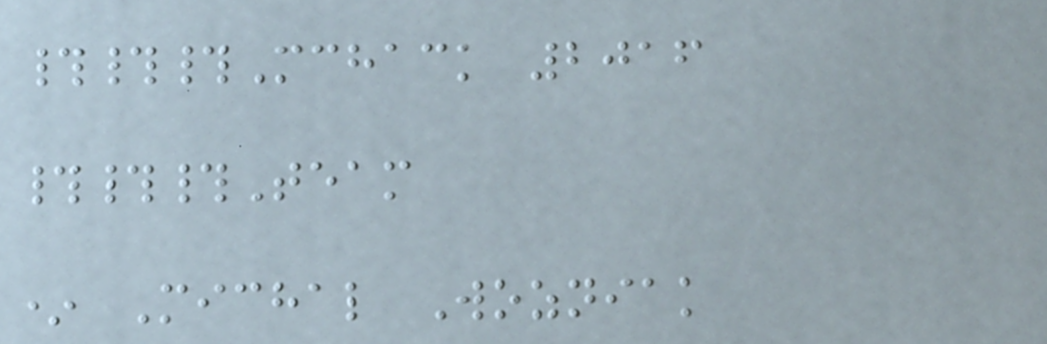###Mchack 2016
###Team
* Michal Wozniak
